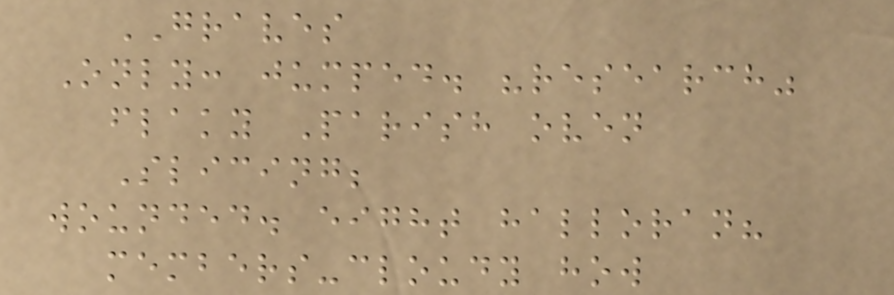GRAVES
Only: jumped. "research"
flaky Parish oven
Slicing;
wounded. eight halloran?
members-cloudy how
